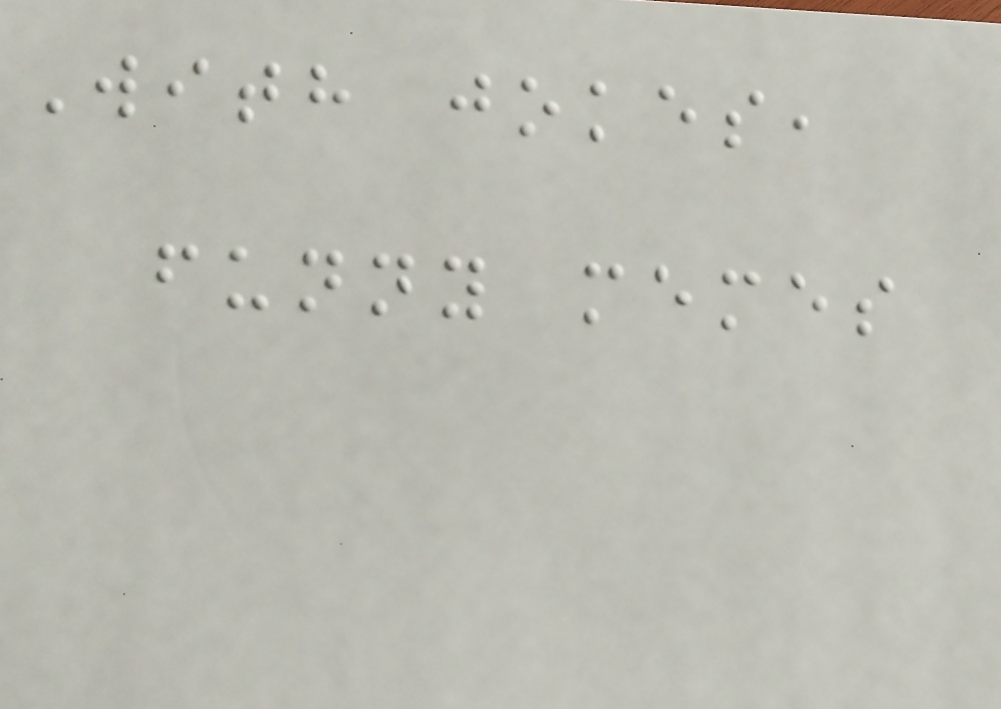With jokes,
funny memes
